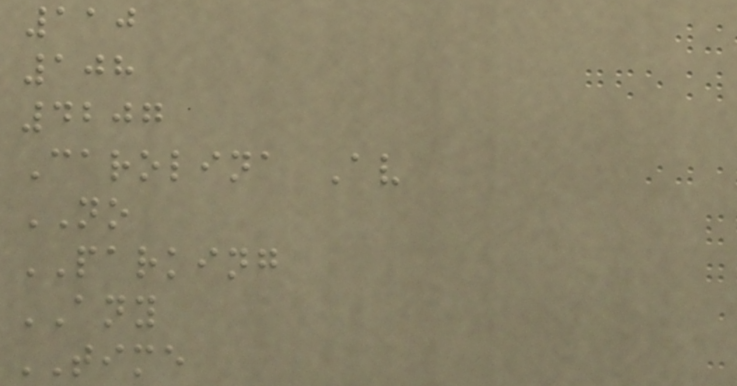110
108
4207
Carolina Av
NO
PARKING
ANY
TIME
